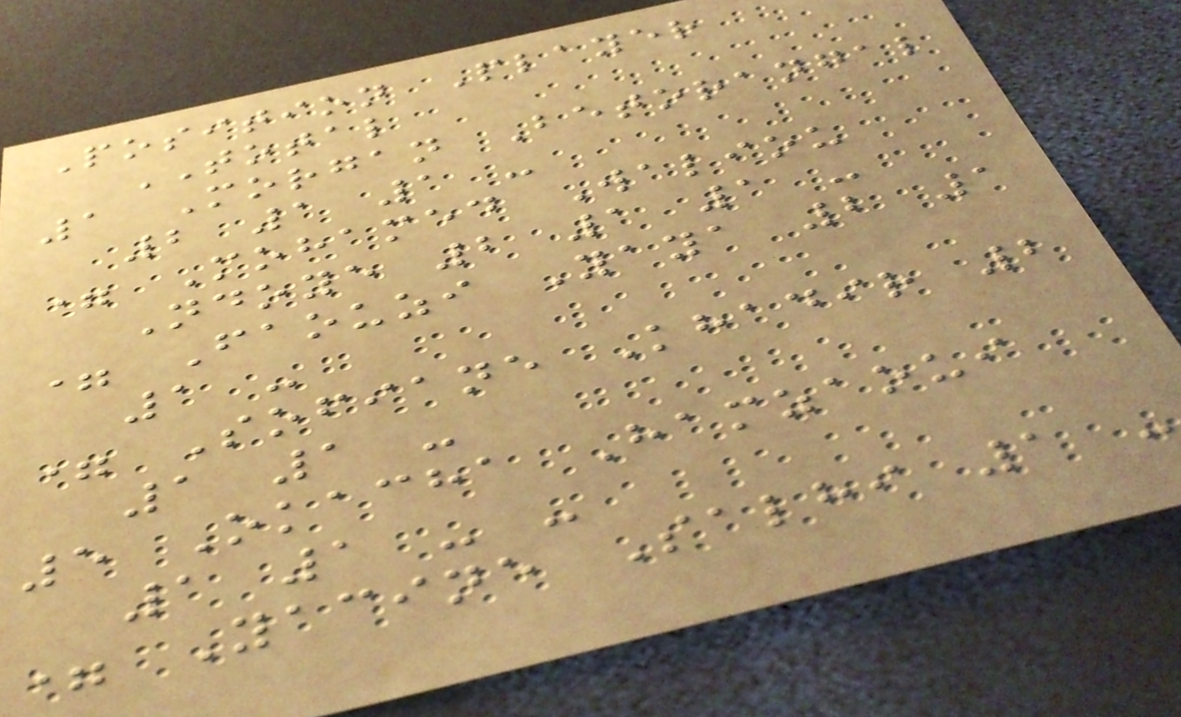Position Player
TOTAL
1 Morgan Betorangal
2 1 1 -
= Mohamed Waliou
Ndoye 2 1 1 -
= Faouzi Yaya 2 1
1 -
= Sofiane Khadir 2
1 1 -
5 Okacha Hamzaoui
1 1 - -
= Yacine Salhi 1 -
